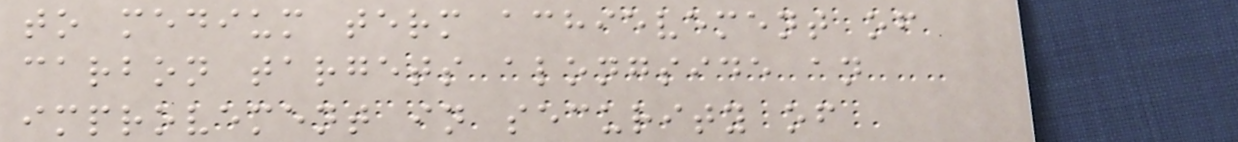to medium term achievement of
carbon targets alongside an
improvement in security of
